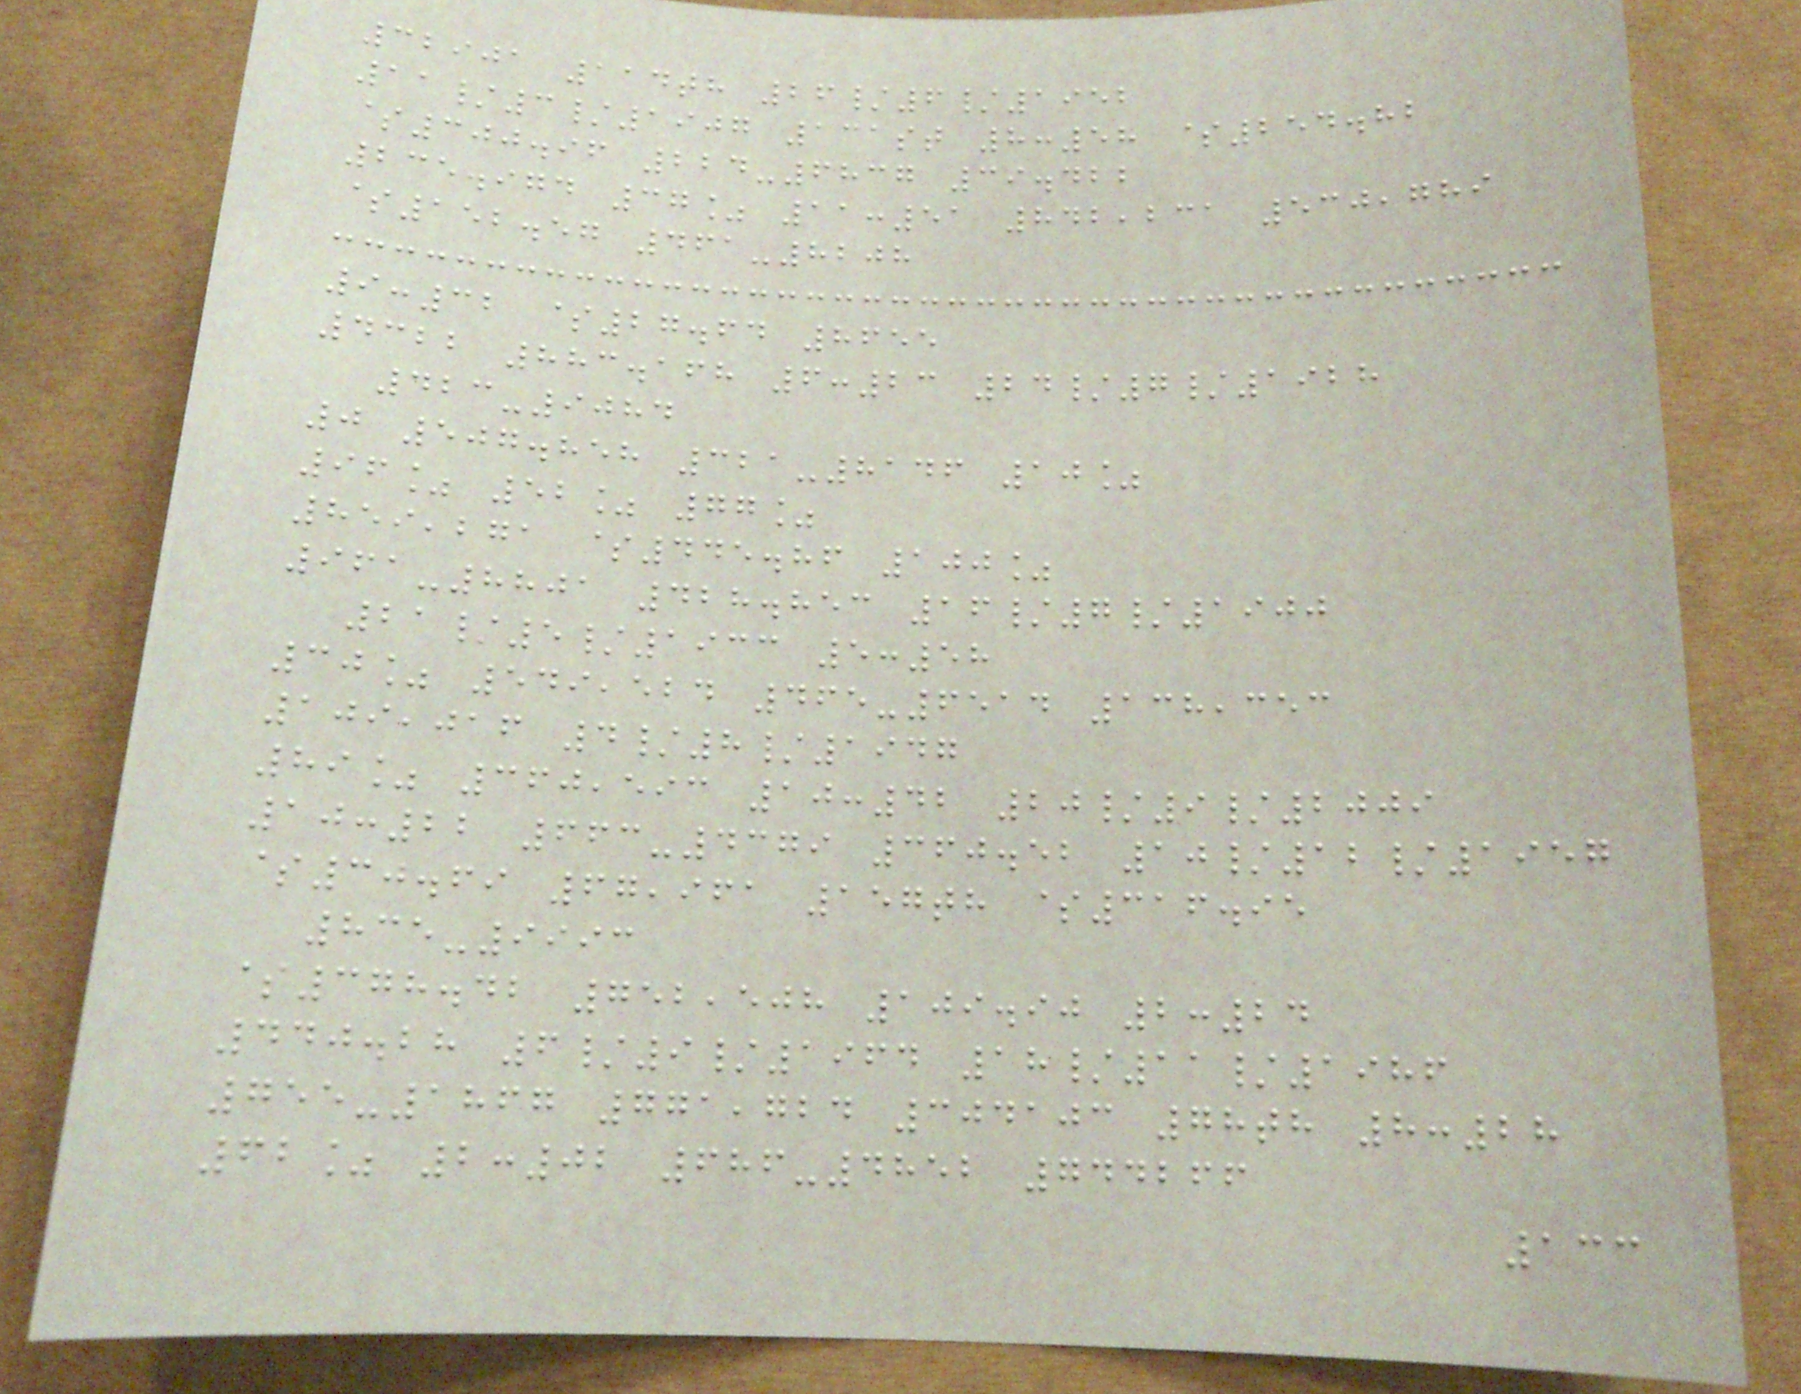32901 114th 26/6/1952
11/3/1907 131st 8:58 $254.82
$300.96 224-6837 39.422
235.974 37% 11:51 842,231 530,789
$152.57 461-8208
9:32 $27.64 8655
4322 883.168 6:23 24/7/1928
423-9084
0 507.858 321-8146 10%
96% 52% 77%
859,271 $445.86 100%
961-8801 428.853 16/7/1900
21/5/1933 5:58
30% 549,524 465-6514 138,353
109,016 4/8/1947
89% 360,593 10:42 20/9/2009
10:22 663-4379 360.52 10/12/1957
$30.69 67,961 157th $316.95
835-9993
$378.42 752,508 109.90 2:24
440.28 6/9/1964 18/11/1986
755-1867 771,724 304103 78th 8:28
62% 2:02 686-4852 744266
133
